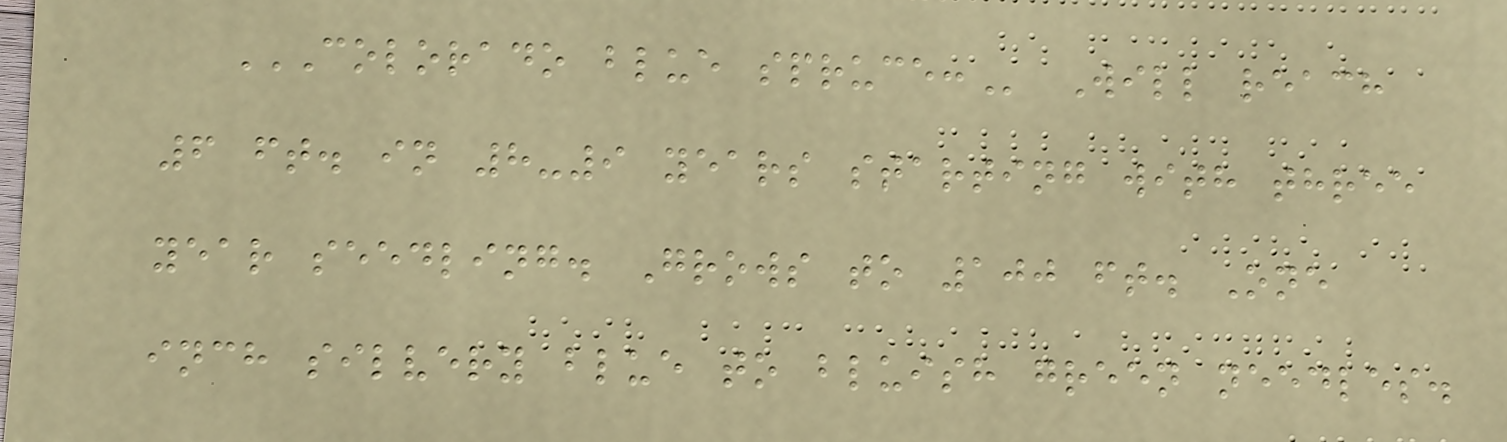COLORADO BLUE SPRUCE: Will reach
6 ft. in 8-9 years starting with three
year seedling. Grows to 100 ft. One
inch silvery blue to bluish green needles.
